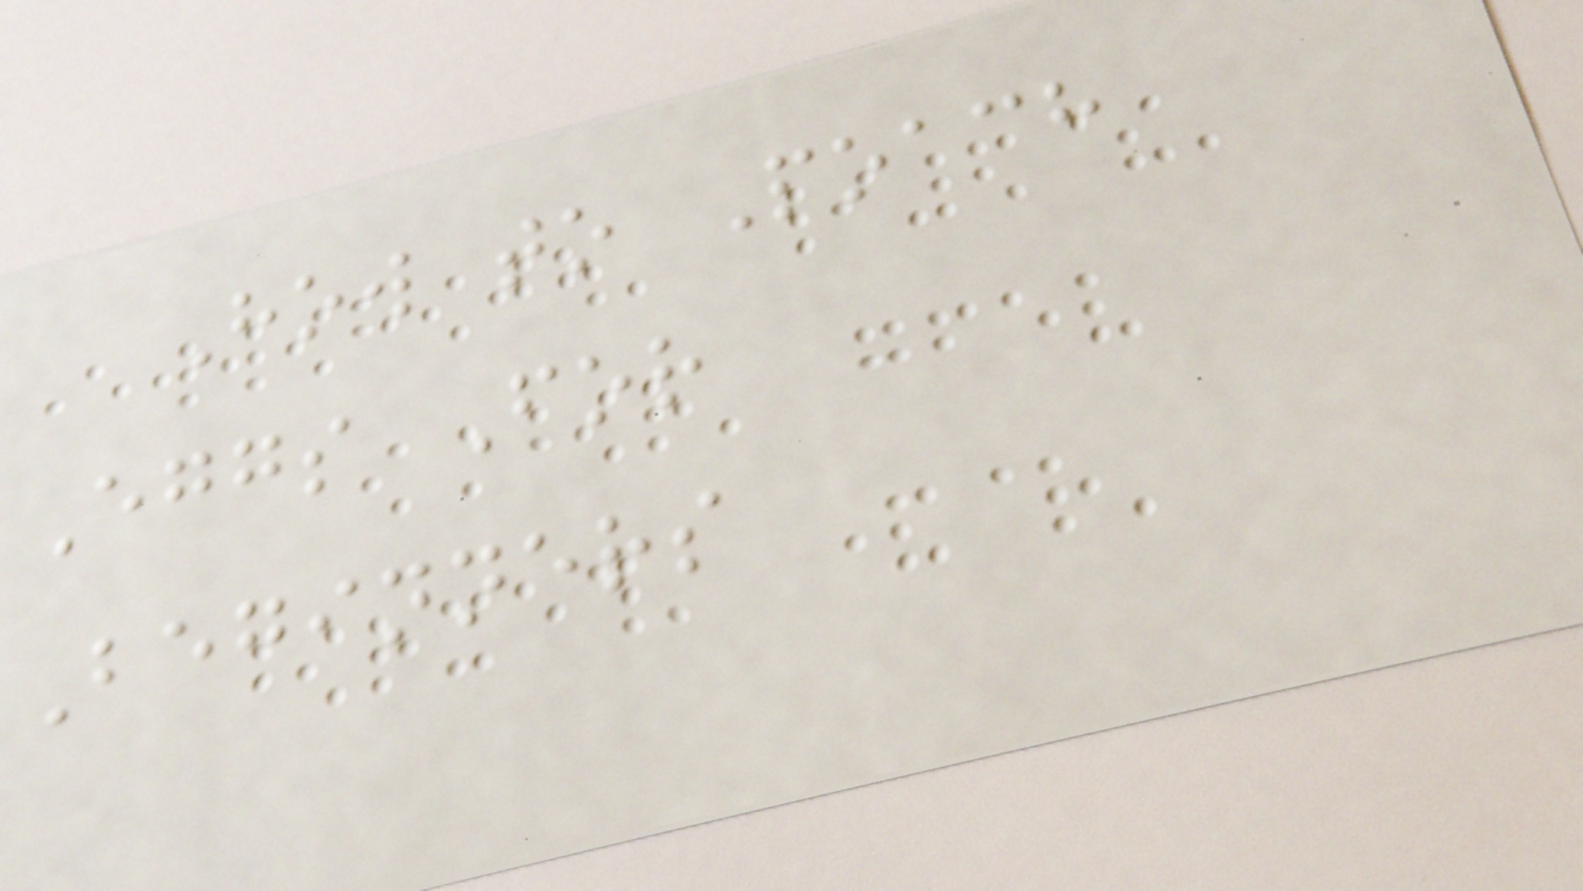How to Poach
Eggs For
Beginners
